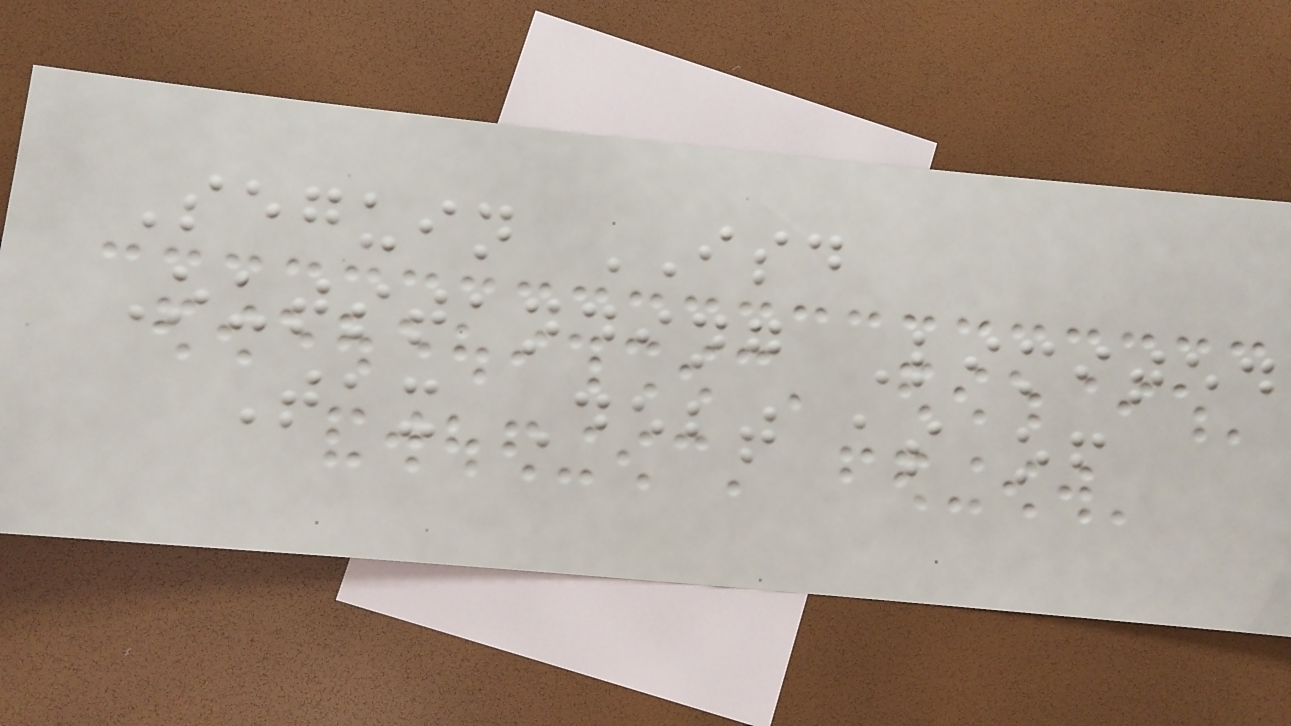Seguin ISD
Outstanding Limited
Tax Debt as of
